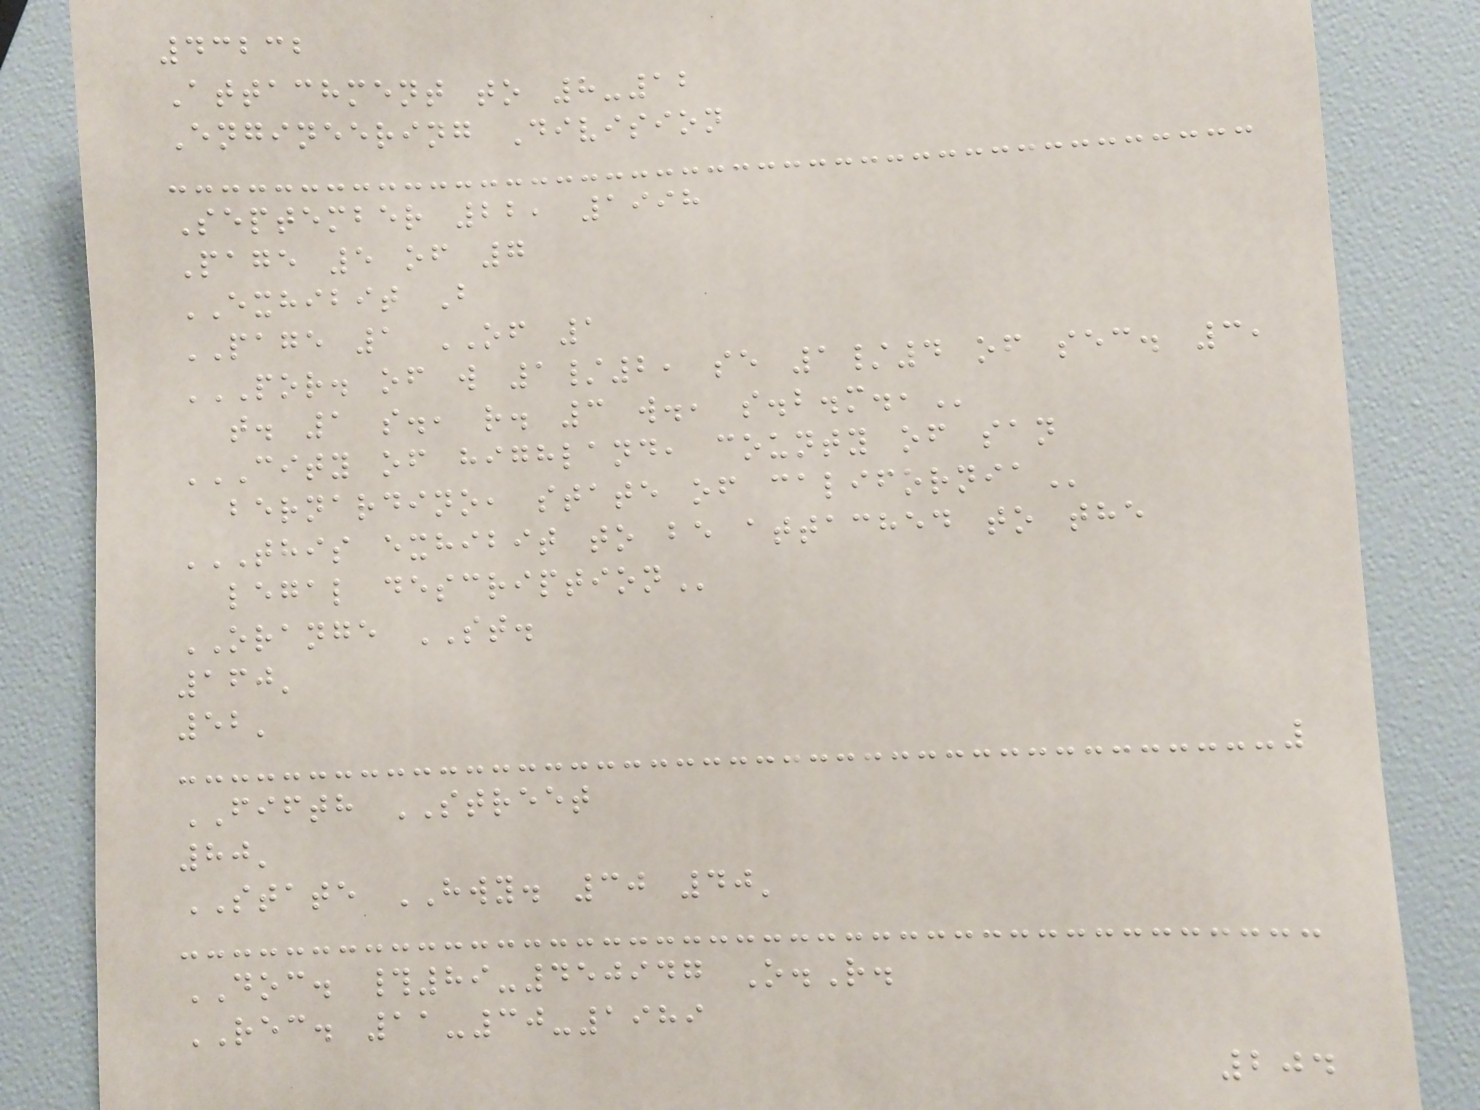43232
Attachment to 8-12
Engineering Division
September 22, 1998
Page 5 of 7
EXHIBIT B
PAGE 1 OF 1
POR. OF W 1/2, SE 1/4 OF SEC. 3,
T. 1 S., R. 3 W., S.B.M.,
CITY OF HIGHLAND, COUNTY OF SAN
BERNARDINO, STATE OF CALIFORNIA
THIS EXHIBIT TO BE ATTACHED TO THE
LEGAL DESCRIPTION
ORANGE ST.
160'
52'
FIFTH STREET
80'
STATE HWY. 30 40'
DOC. #89-450947 O.R.
REC. 11-30-1989
204
